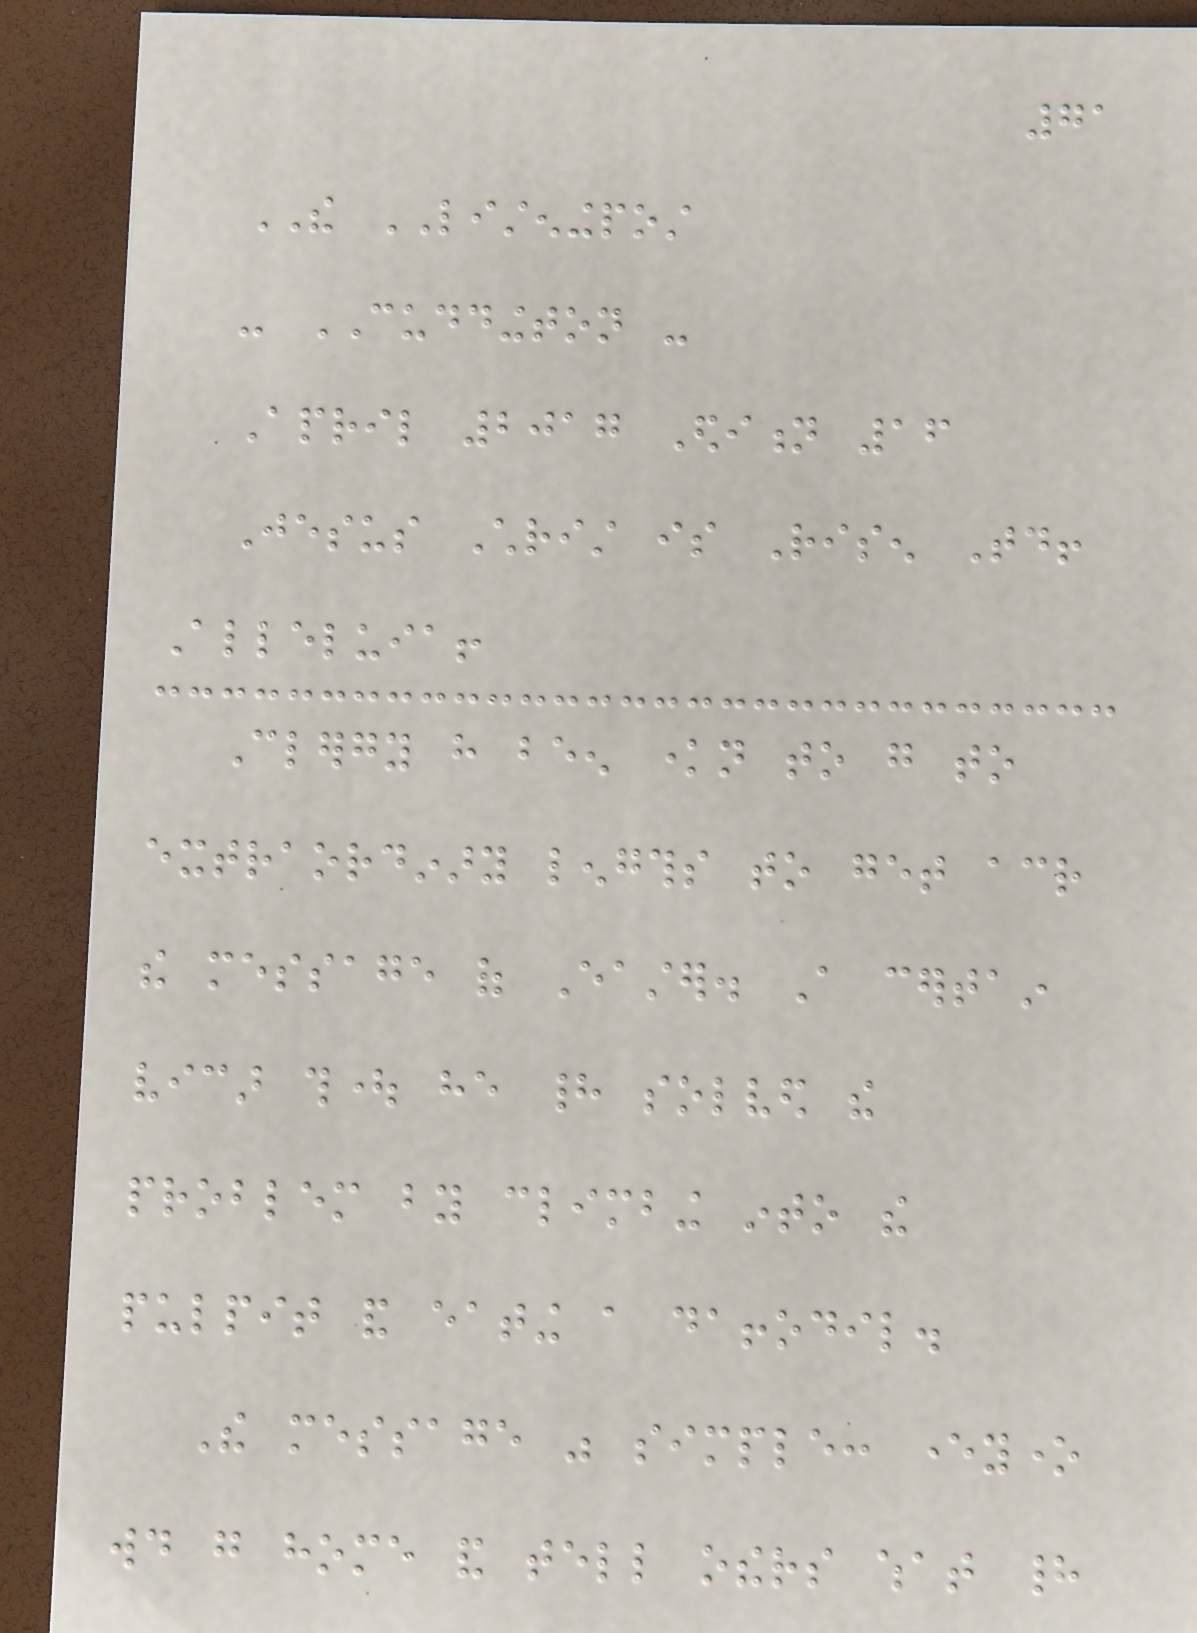71
THE LISTENINGPOST
- CUDDINGTON -
April 2017 Edition 16
Jesus Christ is Risen Today!
Alleluia!
Clergy have been known to go to
extraordinary lengths to get across
the message of Easter. A certain
vicar thought he had solved the
problem by climbing into the
pulpit and eating a daffodil.
The message was simple: everyone
would go home and tell others what had
